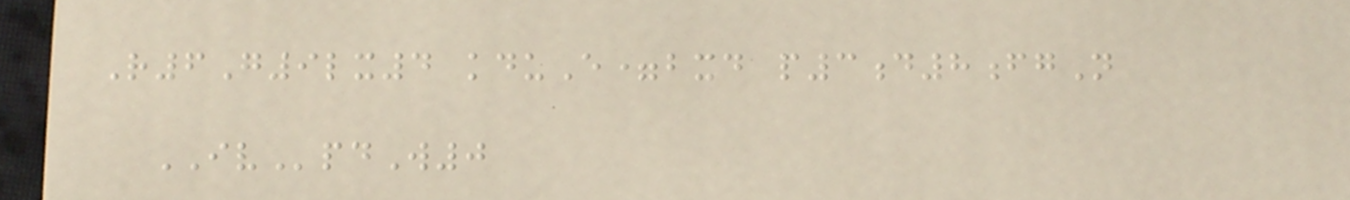R6G9lx4 kduE=bxd p3d8fgN
IVpdW0
